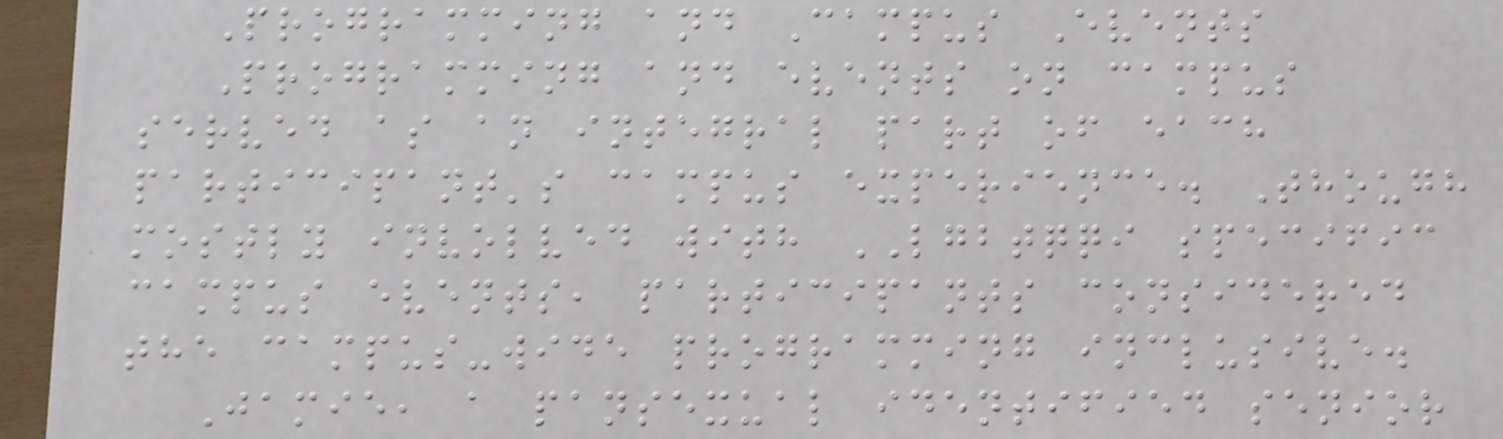Programming and Campus Events
Programming and events on campus
served as an integral part of each
participant's campus experience. Though
mostly involved with LGBTQQI specific
campus events, participants considered
the campus-wide programming inclusive.
Jamie, a pansexual identified senior
